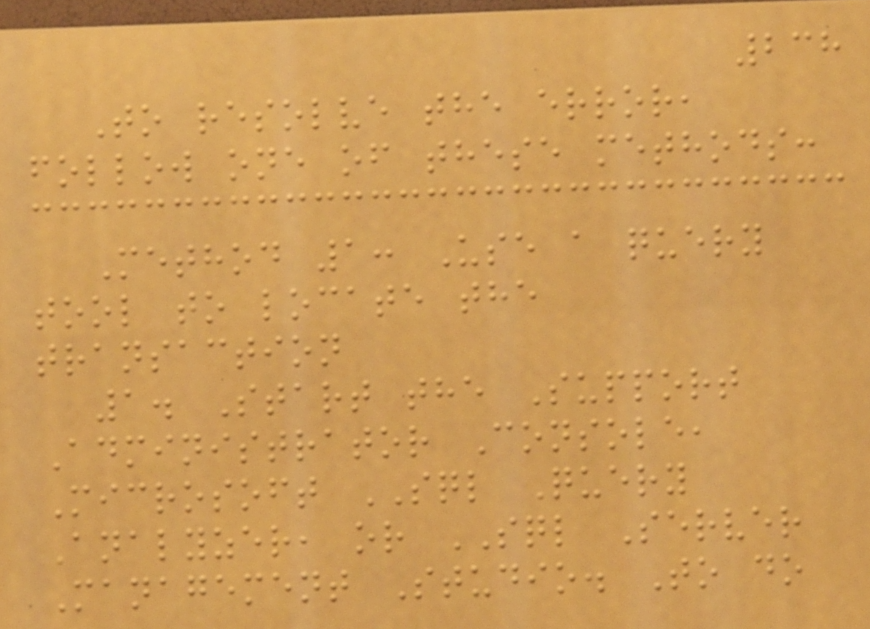238
To resolve the error,
follow one of these methods:
Method 1: Use a query
tool to locate the
transaction
1. Start the Support
Administrator Console,
Microsoft SQL Query
Analyzer, or SQL Server
Management Studio. To do
